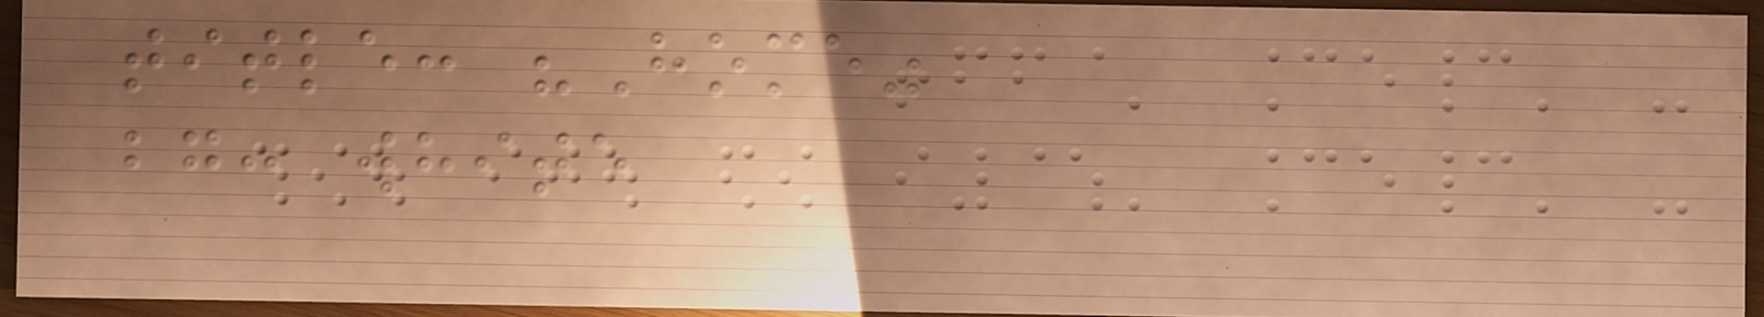title: "Home"
bg: white
